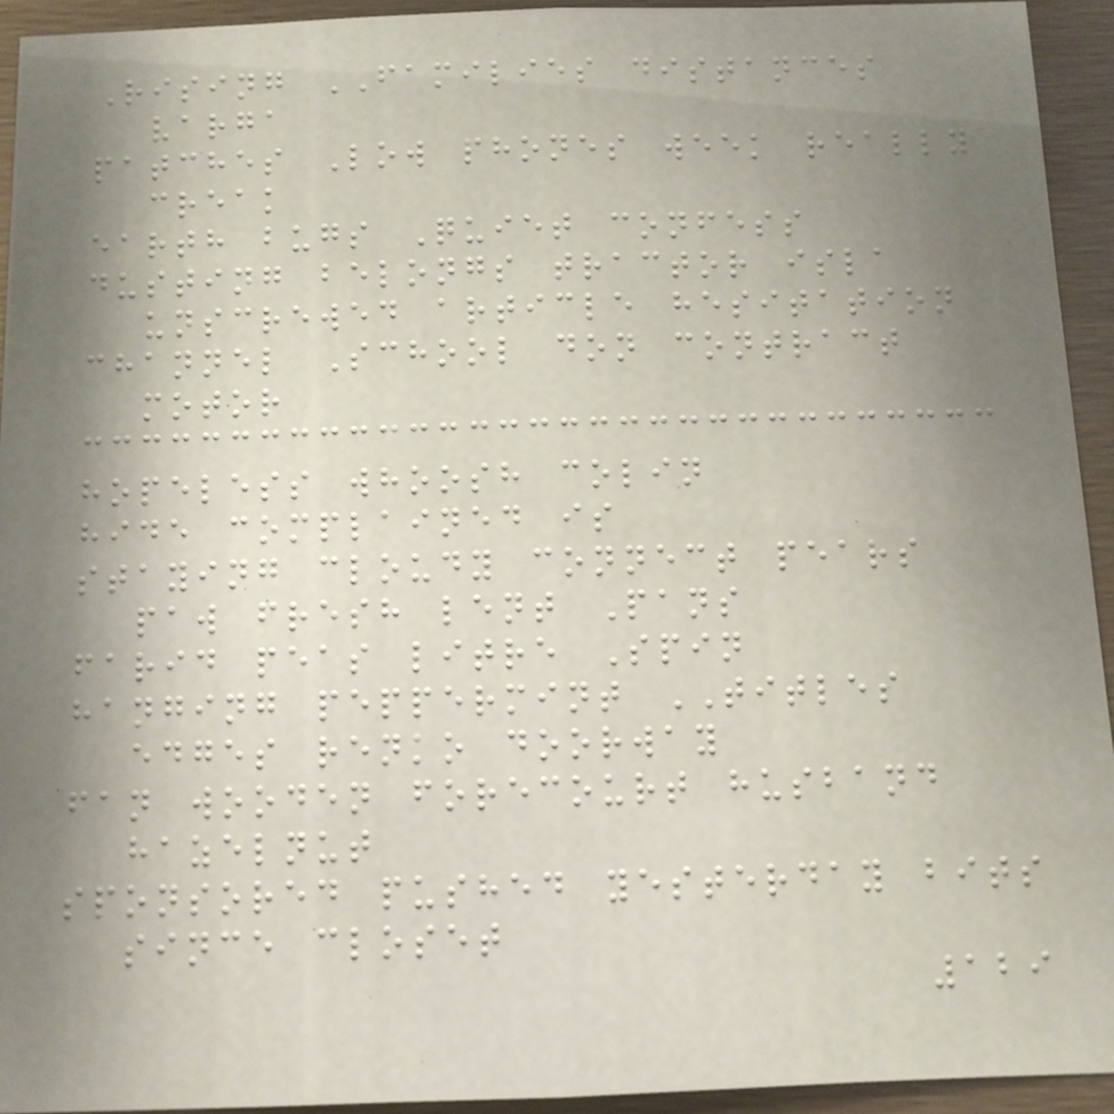Rising FAMILIES distances
varga
patches Low phones week really
creak
earth bugs Quiet confess
dusting belongs tractor isla
unscrewed article hesitation
channel School don contract
motor
hopeless whoosh colin
hide complained is
staying cloudy connect pears
paw fresh lent Pans
farid peas litre Spin
hanging peppermint TITLES
edges renko doorway
fan wooden forecourt husband
hazelnut
sponsored pushed yesterday bits
since closet
129
